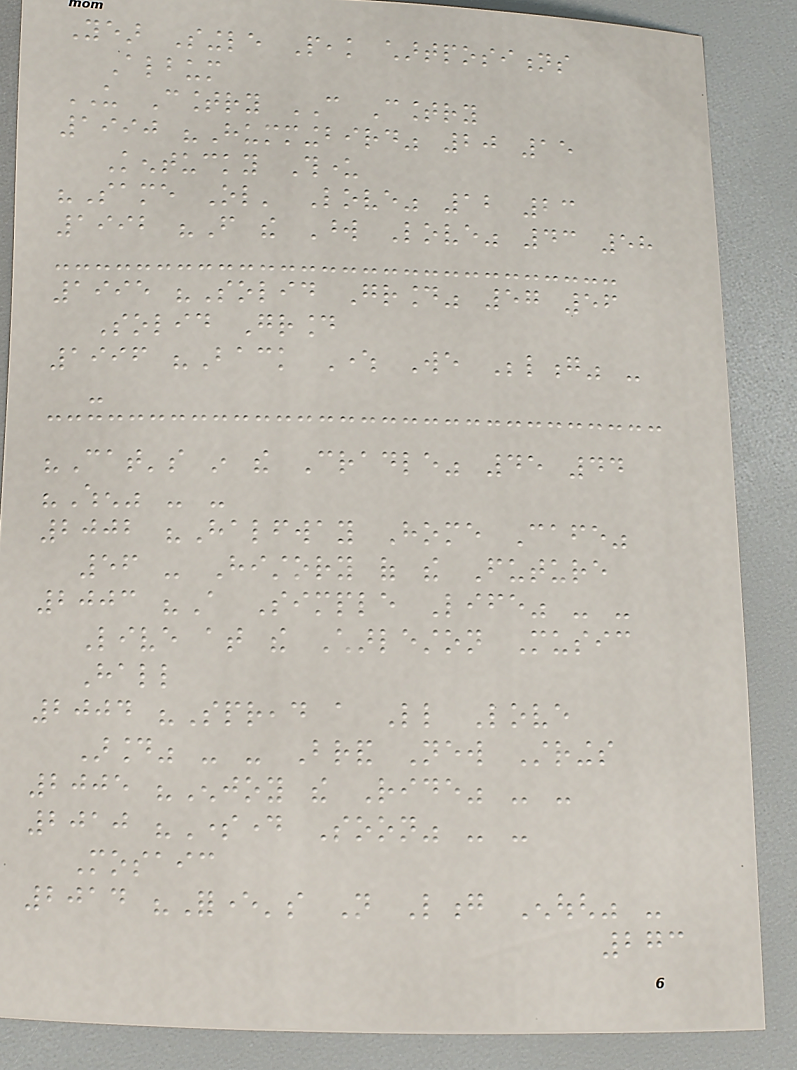Year Single Peak chartpositions
Album
US Country CAN Country
1990 "Hummingbird" 20 15
Kentucky Thunder
"Same Ol' Love" 12 23
1992 "From the Word Love" 43 58
1995 "Solid Ground" 57 56
Solid Ground
1996 "Back Where We Belong" -
-
"Cat's in the Cradle" 45 44
"When" - -
2002 "Halfway Home Cafe"
56 - History of the Future
2003 "A Simple Life" - -
Live at the Charleston Music
Hall
2004 "Spread a Little Love
Around" - - Brand New Strings
2005 "Enjoy the Ride" - -
2010 "Someday Soon" - -
Mosaic
2014 "Forever's Not Long Enough" -
273
